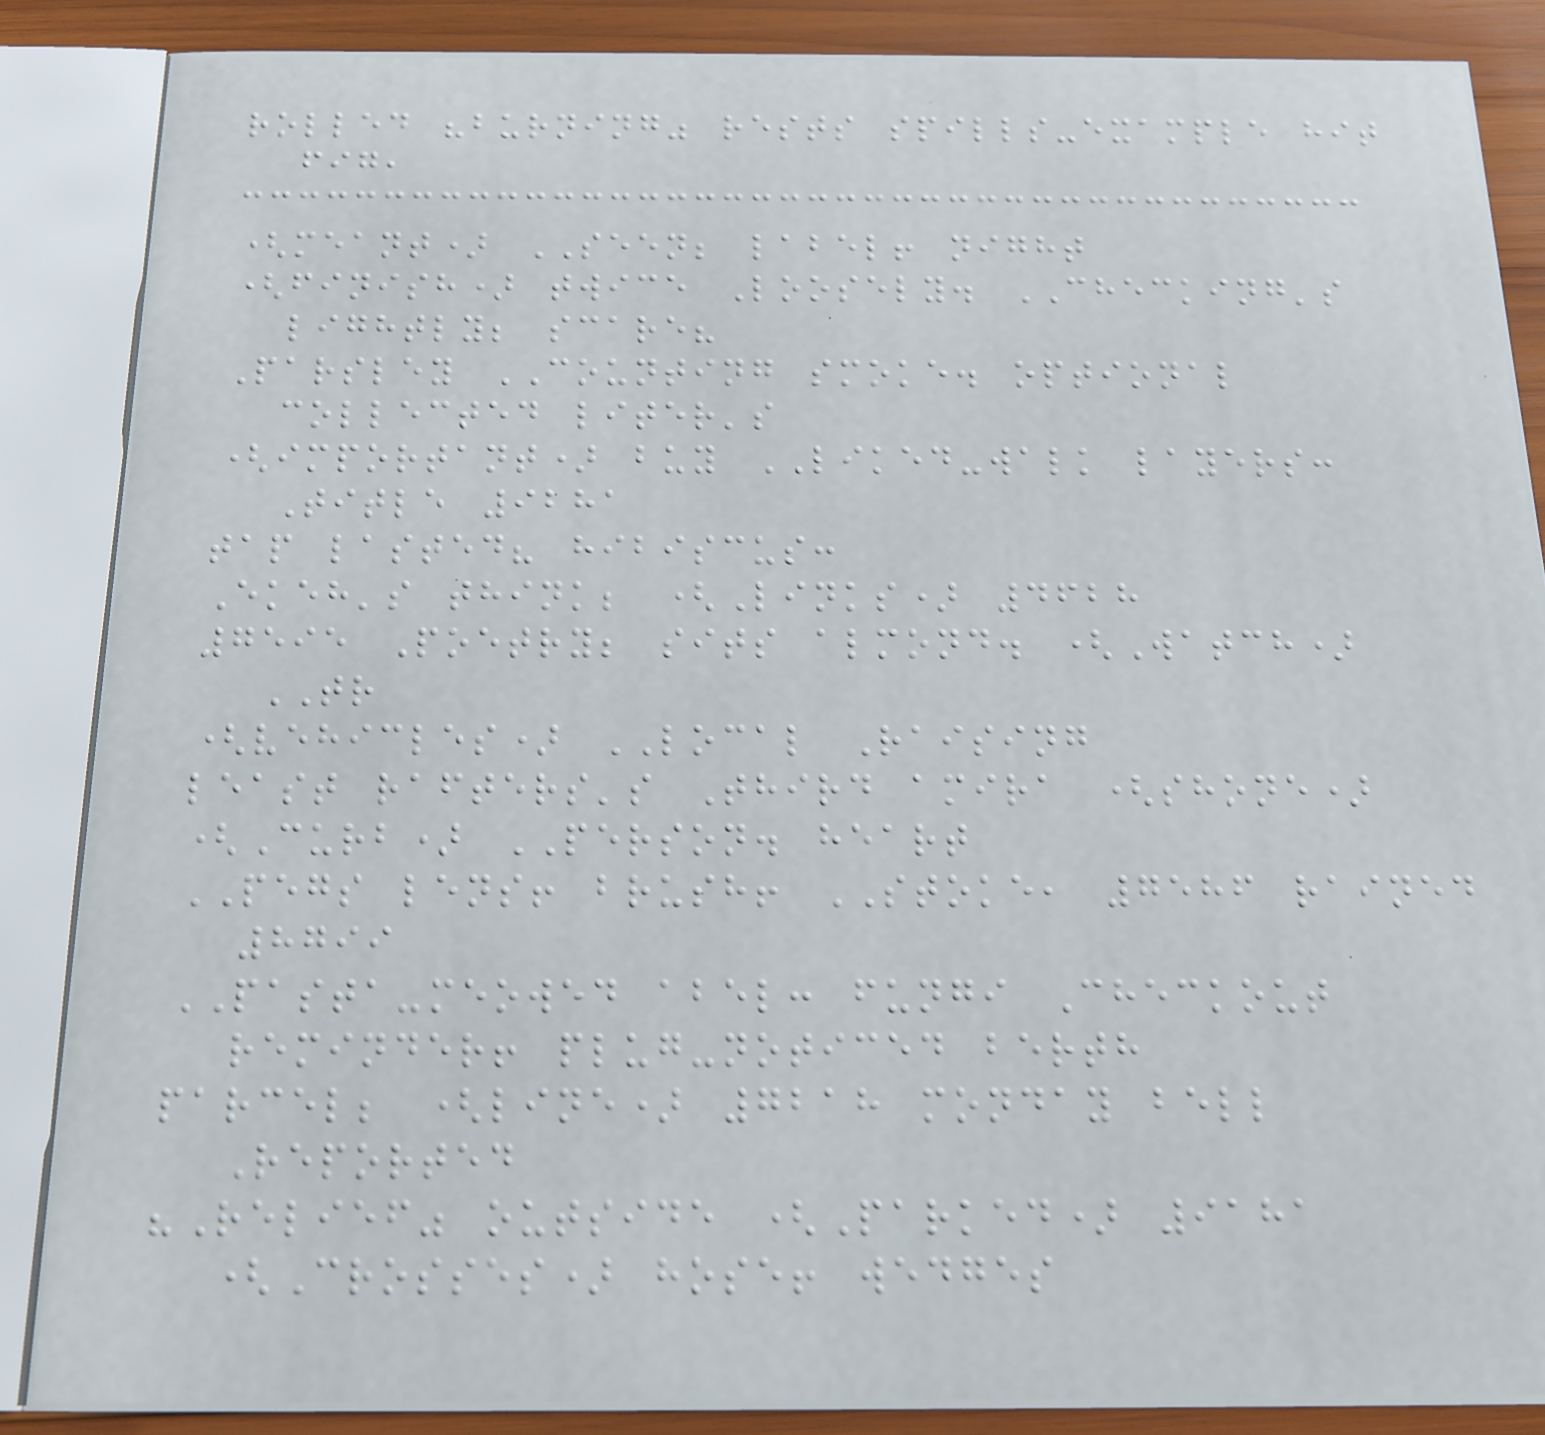rolled "burning" rests spills-example hit
fig,
(meant) SEEN; label! night
(finish) twice Loosely. CHECKING's
lightly; scare?
Parsley COUNTING smoke. optional
collected liter's
(important) buy LIKED-walk layers:
Title 9281
tap lasted? hibiscus:
Ekeh's think; (Links) 4628
7595 Poetry; sits almond. (Watch)
TR
(vehicles) LOCAL Raising
least rafters's Third amira (shone)
(Curb) PERSON. heart
PEGS lens! brush! STOKE, 7586 rained
8799
PASTA-meowed abel: fungi Checkout
reminder! plug-noticed berth
parcel; (line) 7218 monday bell
Reported
"Relief" outside (Parked) 9181
(Crosses) hose! wedges
